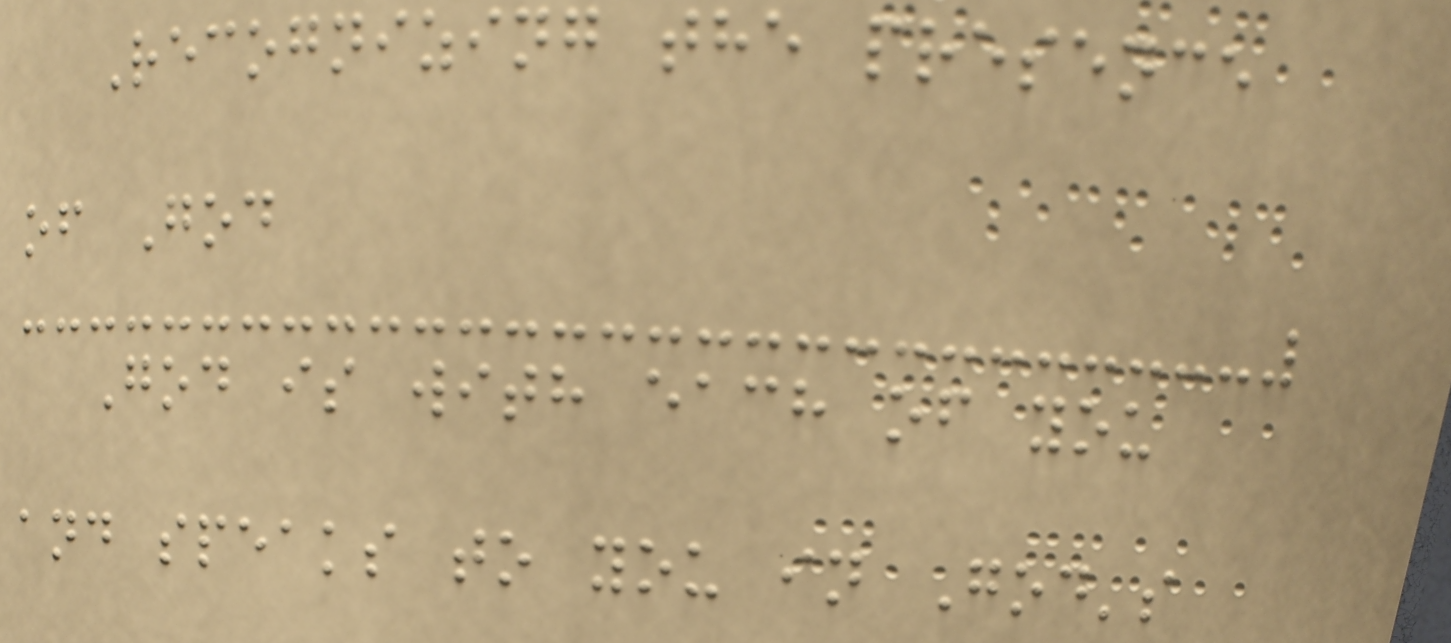Recognizing the presence
of God
God is with each of you
and speaks to you in God's
